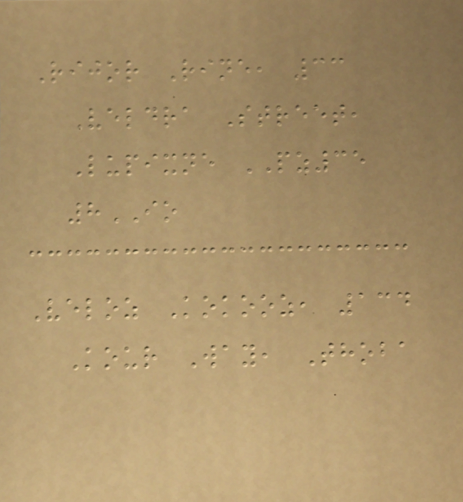Rijor Rine, 33
Veldra Street,
Lupixne PZ35
8IO
Veloz Kokooz, 134
Kour Way, Thoba
